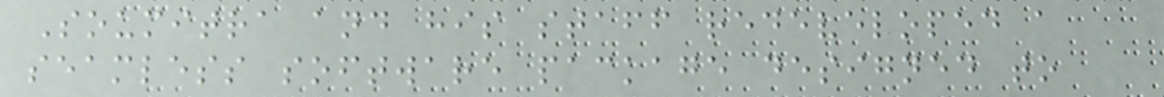Soumitra and his staff redeveloped a
seamless software package designed to
